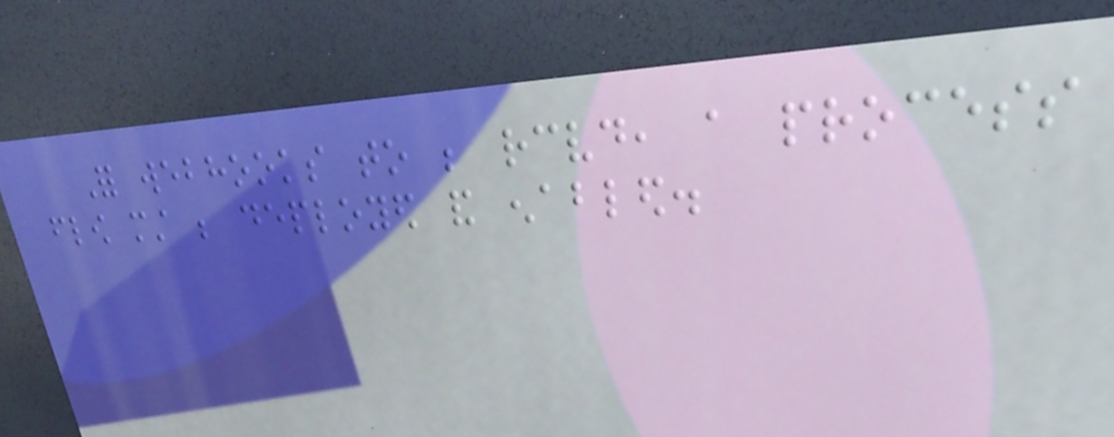For webhooks to be received, a process
flow must be deployed and enabled.
